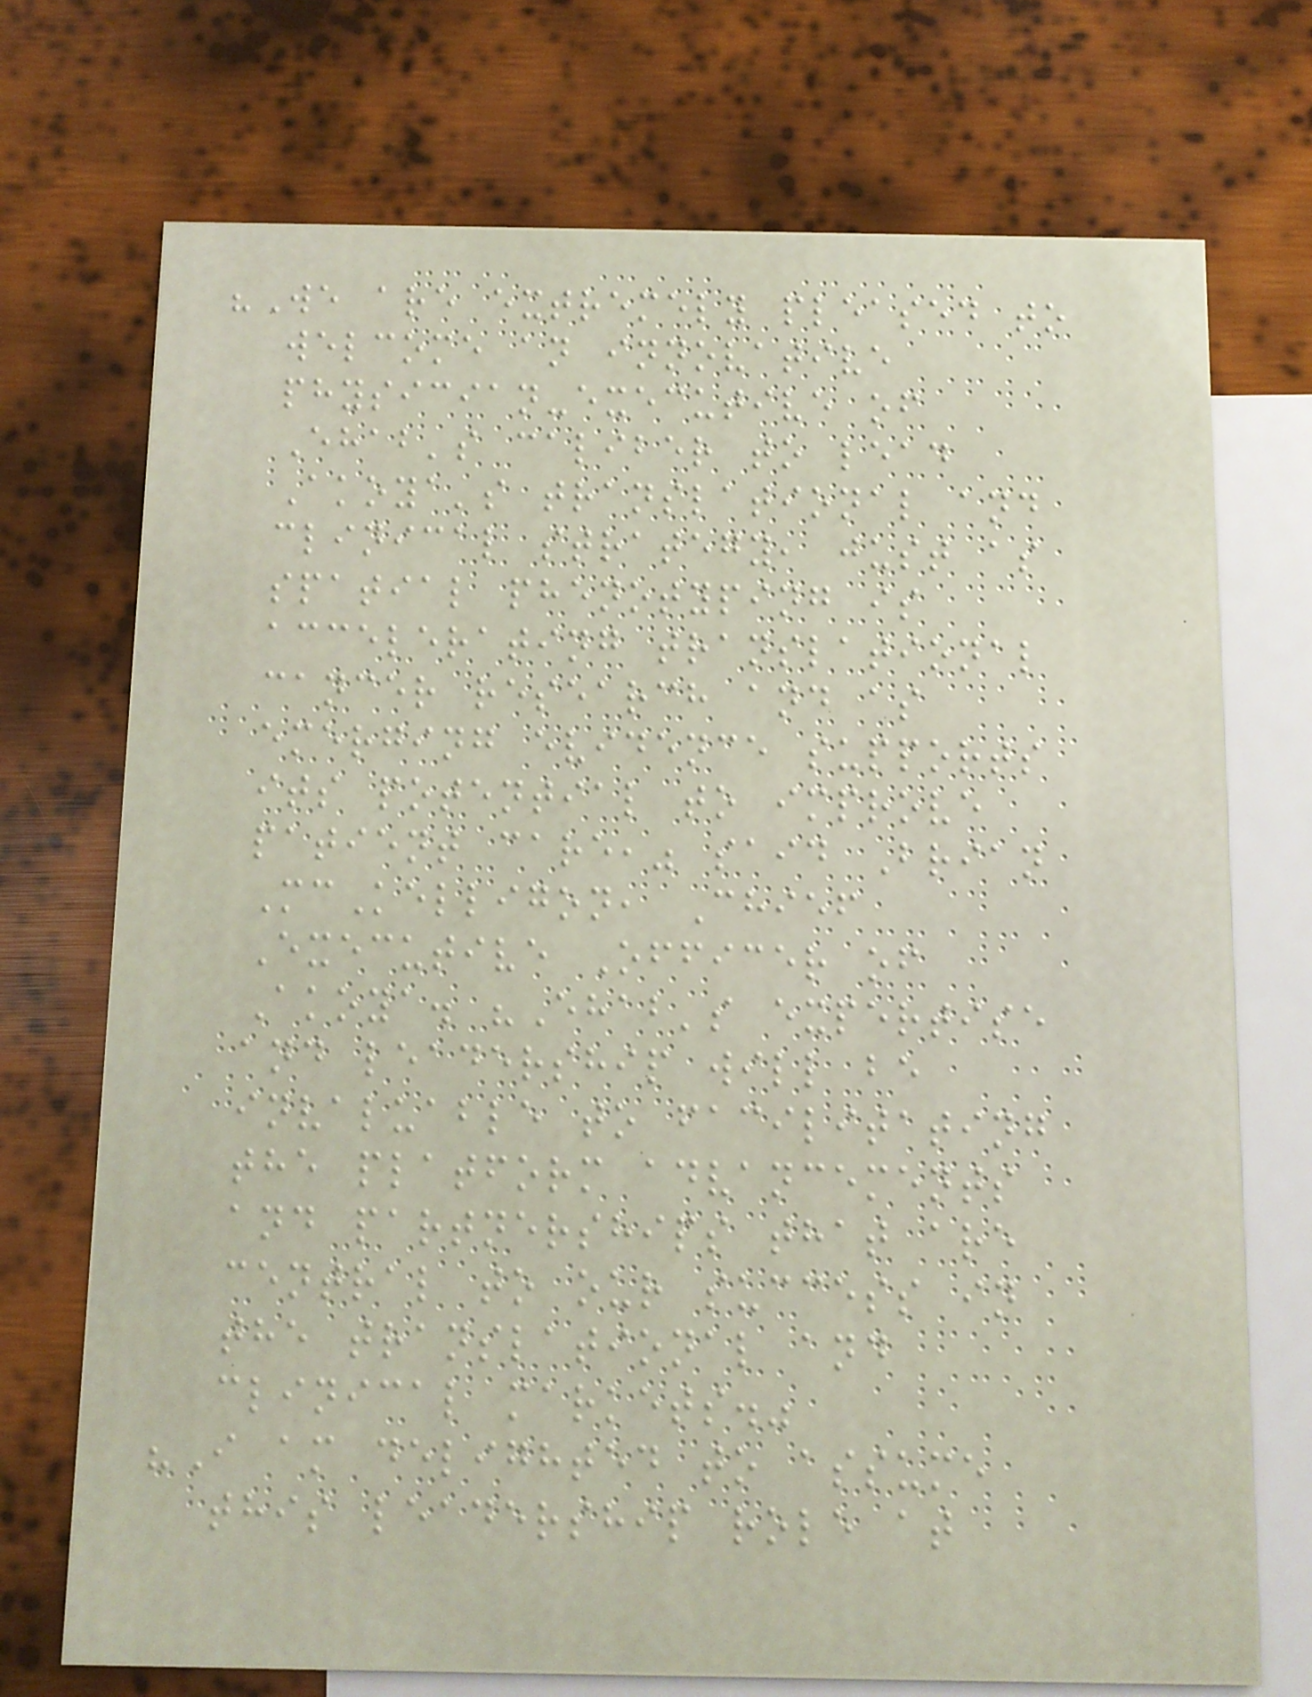"We are extremely pleased to
welcome an innovative
physician-executive of
Ehab's caliber to lead
Akoya's translational and
clinical strategy, just as
spatial phenotyping is
accelerating translational
cancer research and as
emerging evidence supports
its potential to improve
patient care," said Brian
McKelligon, Chief
Executive Officer of
Akoya. "Ehab's expertise
and leadership will be
invaluable to facilitating
the platform advancements
and partnerships that are
central to our success in
the translational and
clinical markets."
"I am delighted to assume
this leadership role at
